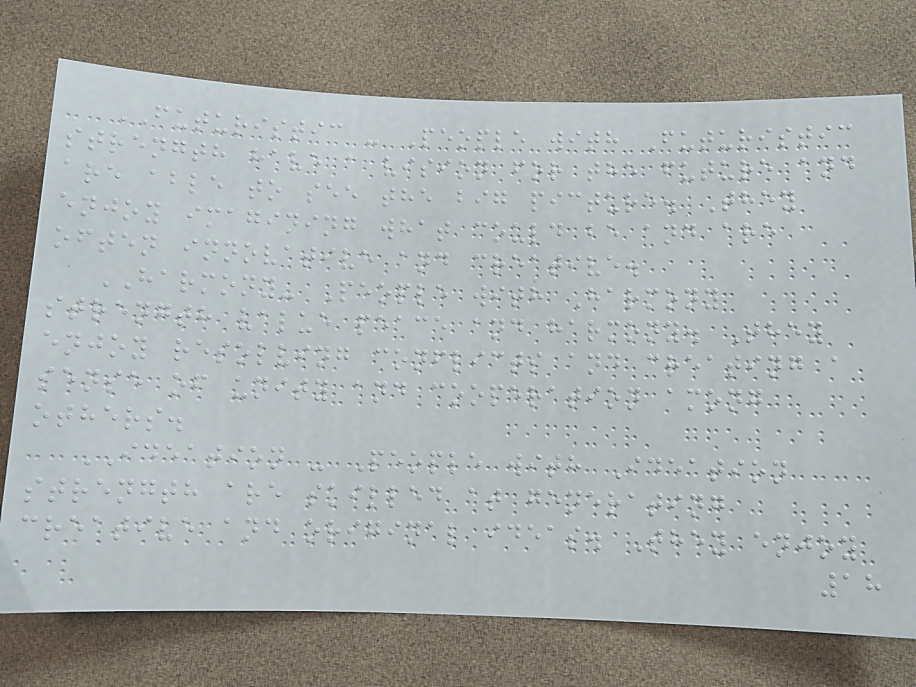FUTURISTIC - People with Futuristic
strength have a vision for the future and
are able to see the big picture. They
enjoy imagining what could be and are
often innovative and creative.
HARMONY- People with Harmony
strength value peace and harmony. They
enjoy resolving conflicts and creating a
sense of unity and cooperation among
others.
IDEATION - People with Ideation
strength are skilled at generating
creative and original ideas. They enjoy
18
